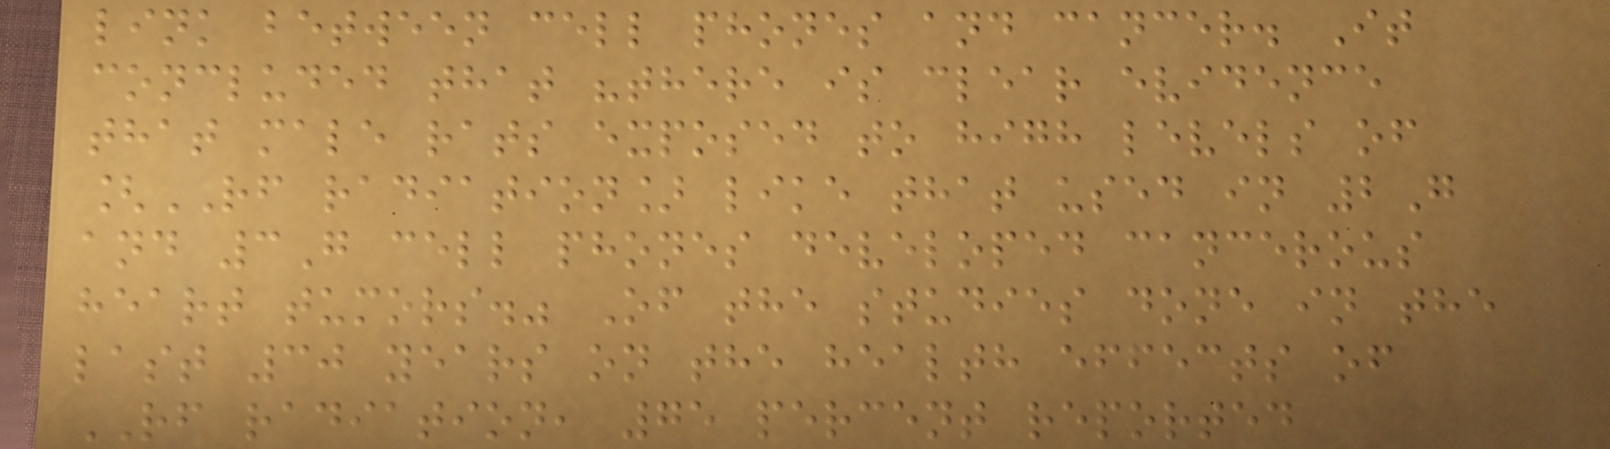link between cell phones and cancer. It
concluded that "there is clear evidence
that male rats exposed to high levels of
[RF radiation] like that used in 2G
and 3G cell phones developed cancerous
heart tumors." Of the studies done in the
last 30 years on the health effects of
RF radiation, 75 percent reported
